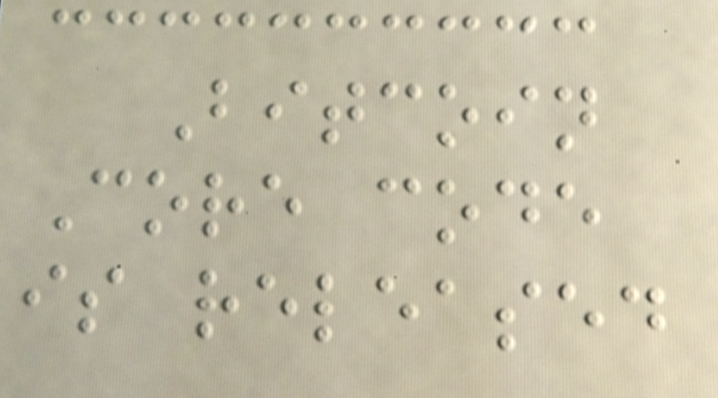Bitcoin
Core code
is released
